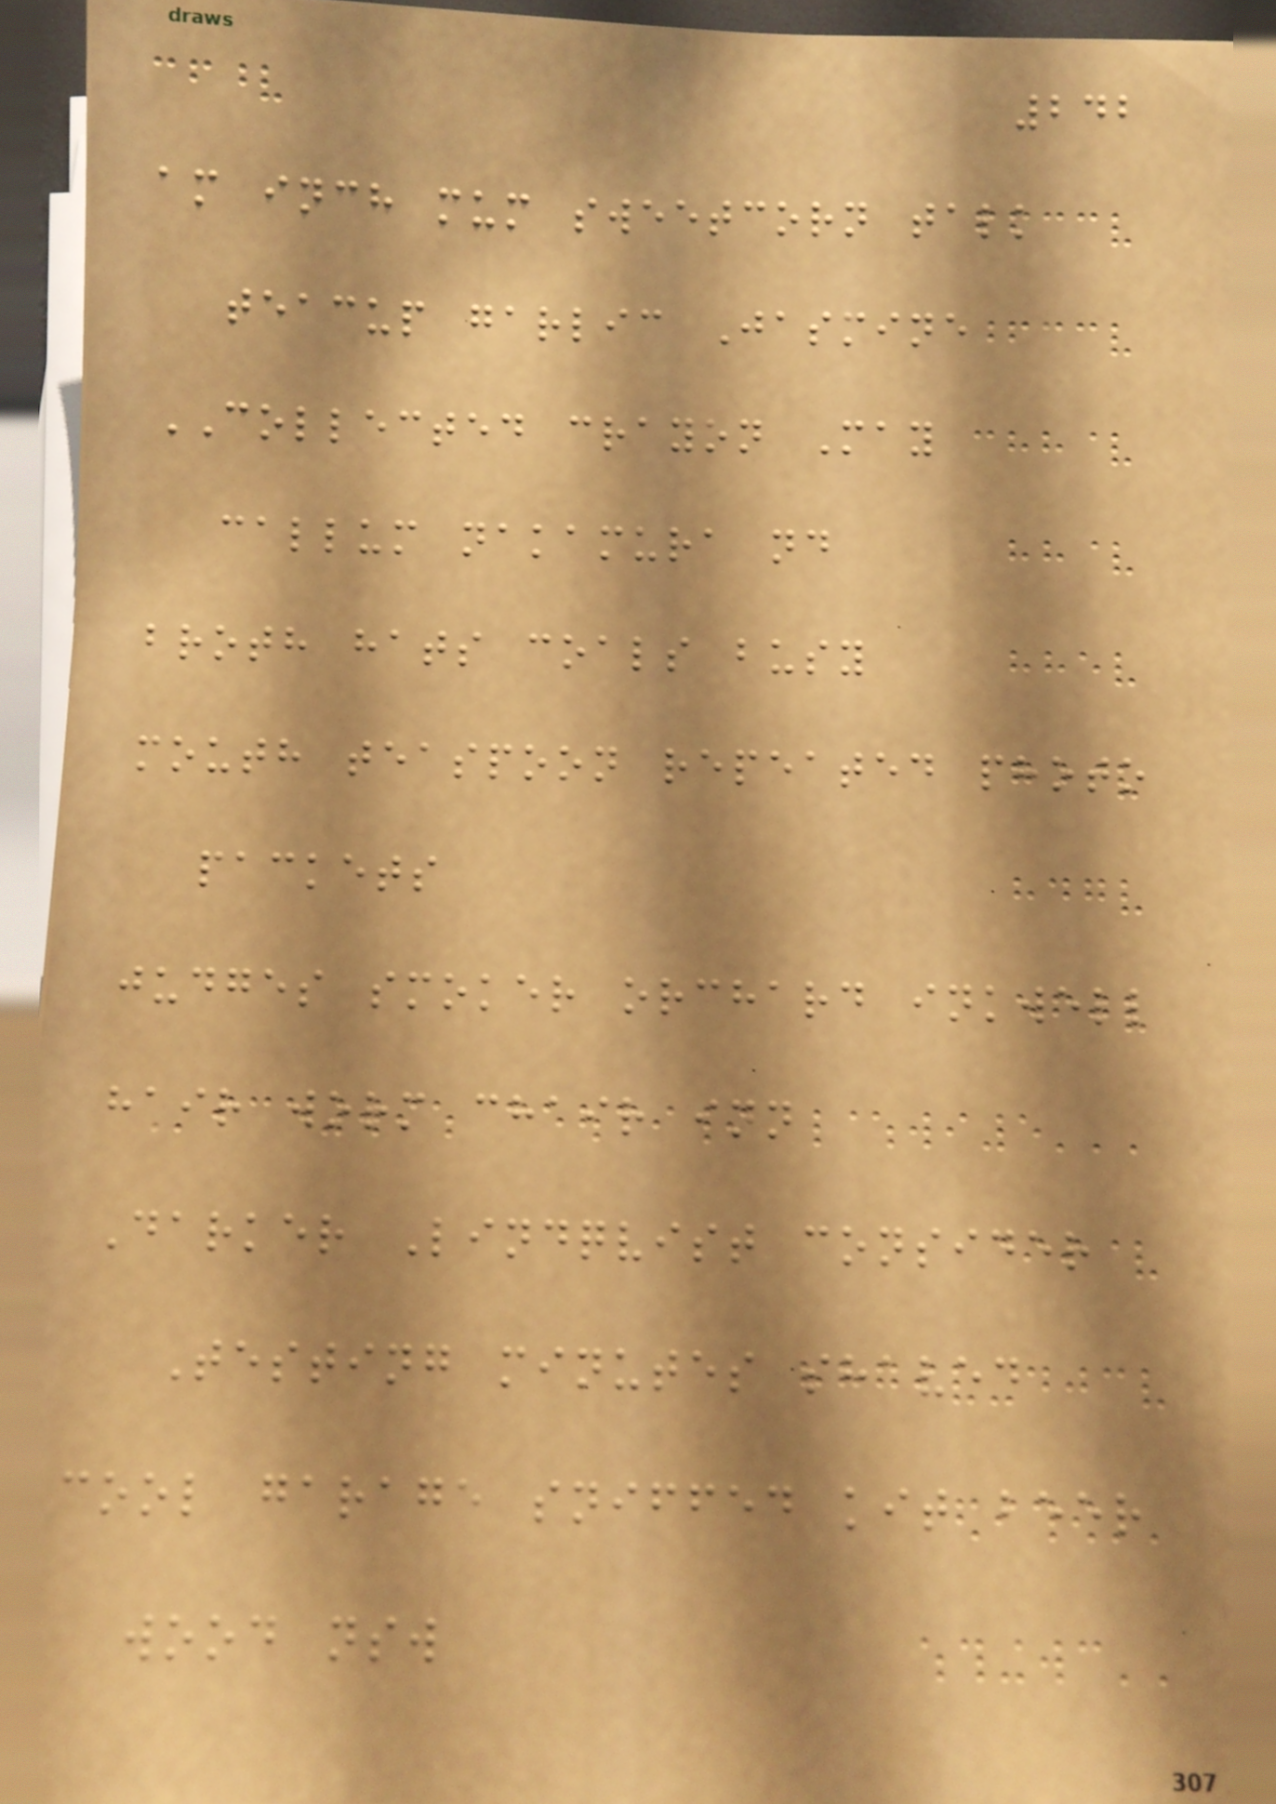242
am inch mum sweetcorn talk
teacup garlic Jasmine
COLLECTED crayon May
callum nakamura nd
broth hats coals busy
mouth teaspoon repeated photo
packets
judges smoker orchard inkwell
hair worm chair inn
Darker Lindqvist consider
Testing minutes shaved
cool garage sniffed kit beer
wood nsw
